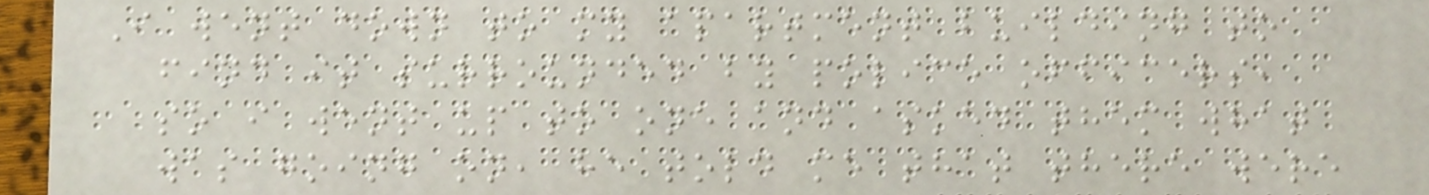I went down to my apartment building to
find it surrounded by police officers,
so i went up to one and asked them what
was going on, he told me that there were
